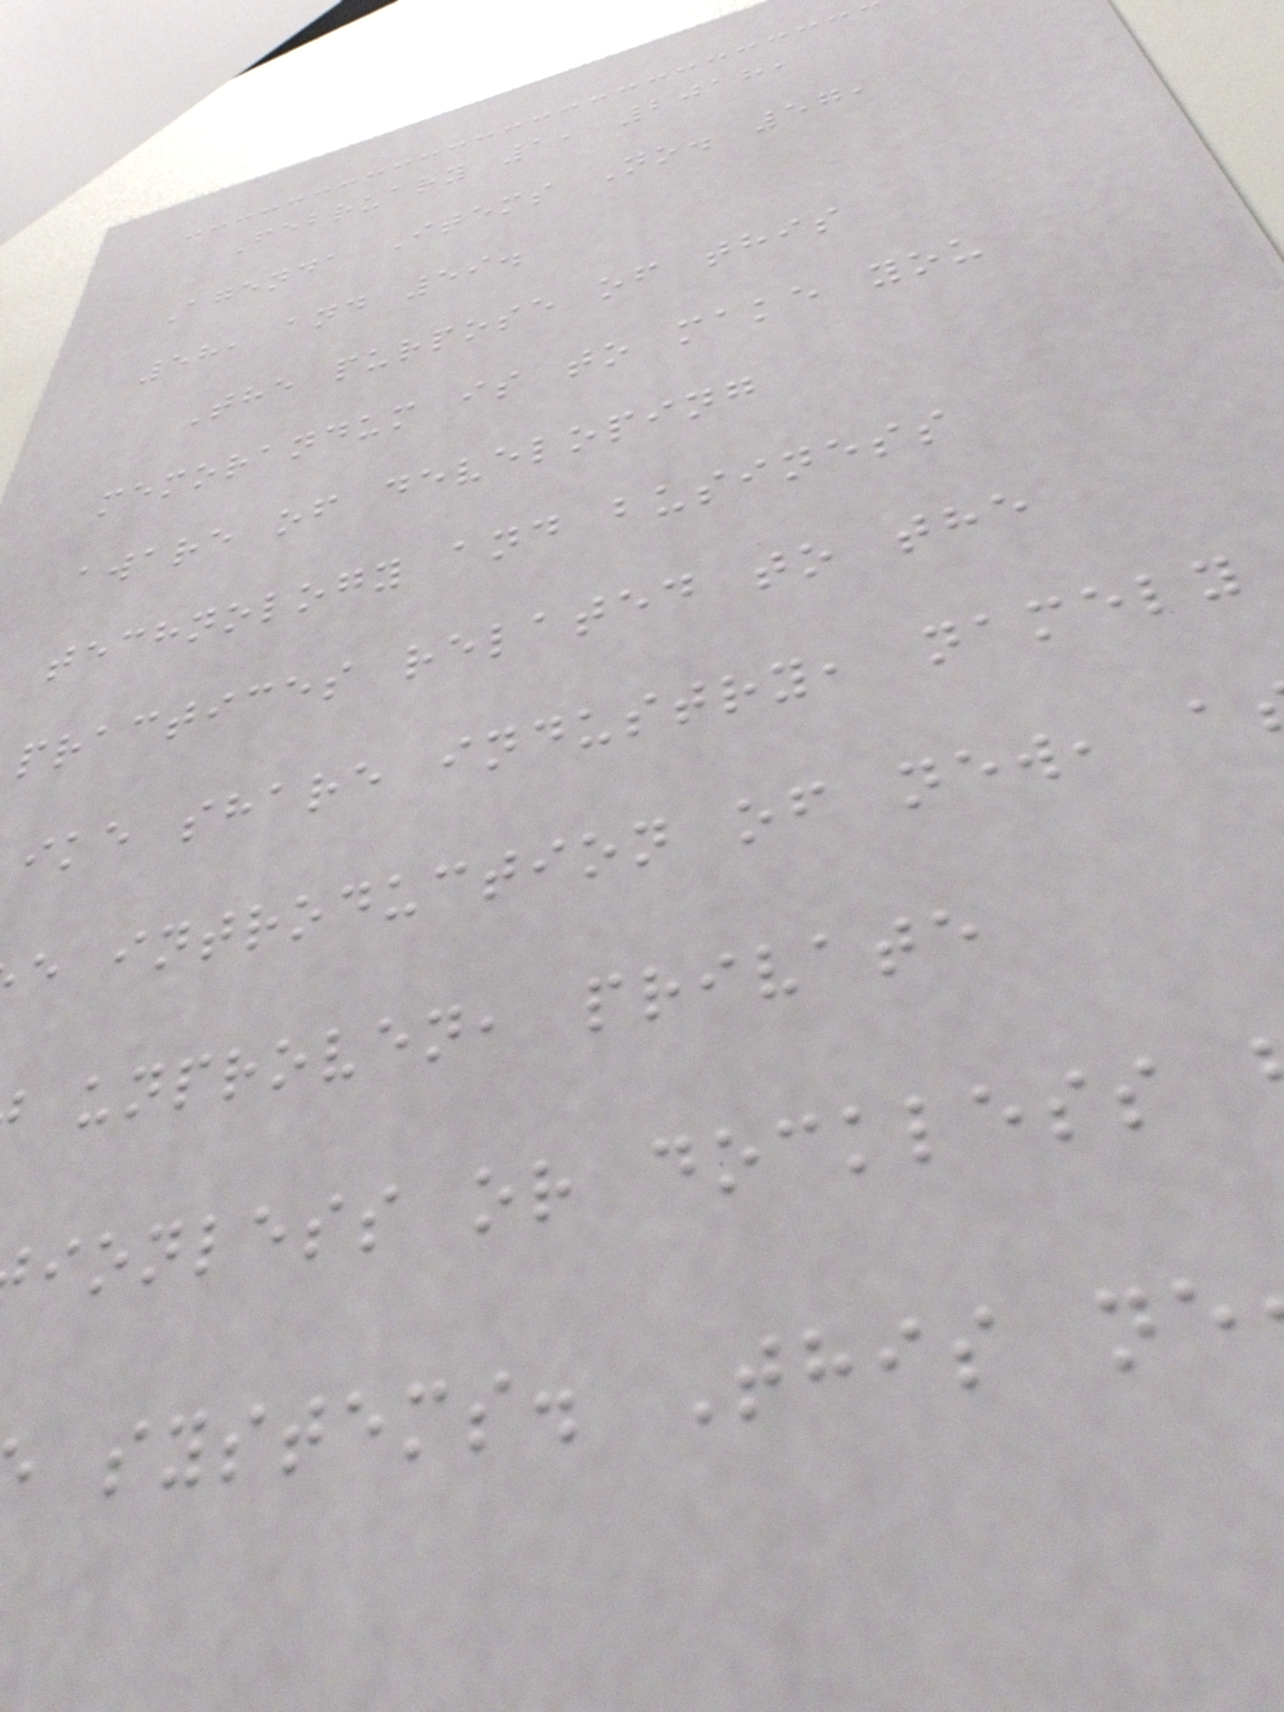February 1, 2018,
Agenda Items No. 57,
58, and 59.
The purpose of this
memorandum is to make you
aware of developing
technology and business
practices related to the
ike share industry, namely
e introduction of new, a
unproven, private
ionless or dockless
systems. This ne
